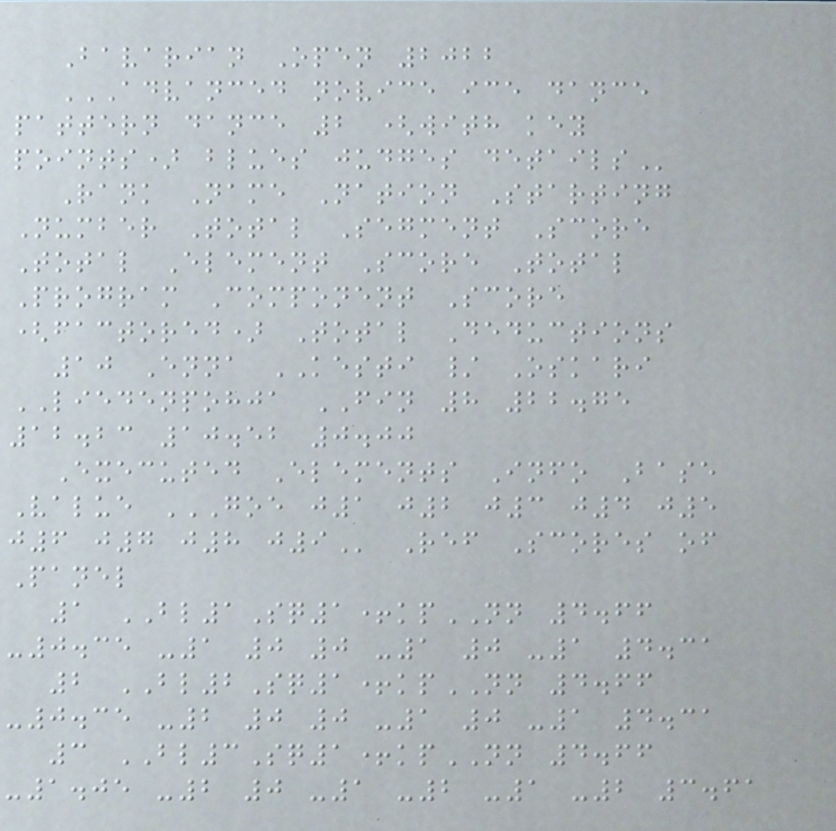Bavarian Open 2022
ADVANCED NOVICE ICE DANCE
PATTERN DANCE 2 (WITH KEY
POINTS) BLUES JUDGES DETAILS
Rank Name Nation Starting
Number Total Segment Score
Total Element Score Total
Program Component Score
(factored) Total Deductions
10 Enna KESTI / Oskari
LIEDENPOHJA FIN 8 22.75
12.23 10.52 0.00
Executed Elements Info Base
Value GOE J1 J2 J3 J4 J5
J6 J7 J8 J9 Ref Scores of
Panel
1 BL1Sq1+kpNN 4.66
-0.35 -1 0 0 -1 0 -1 4.31
2 BL2Sq1+kpNN 4.66
-0.35 -2 0 0 -1 0 -1 4.31
3 BL3Sq1+kpNN 4.66
-1.05 -2 0 -1 -2 -1 -2 3.61
